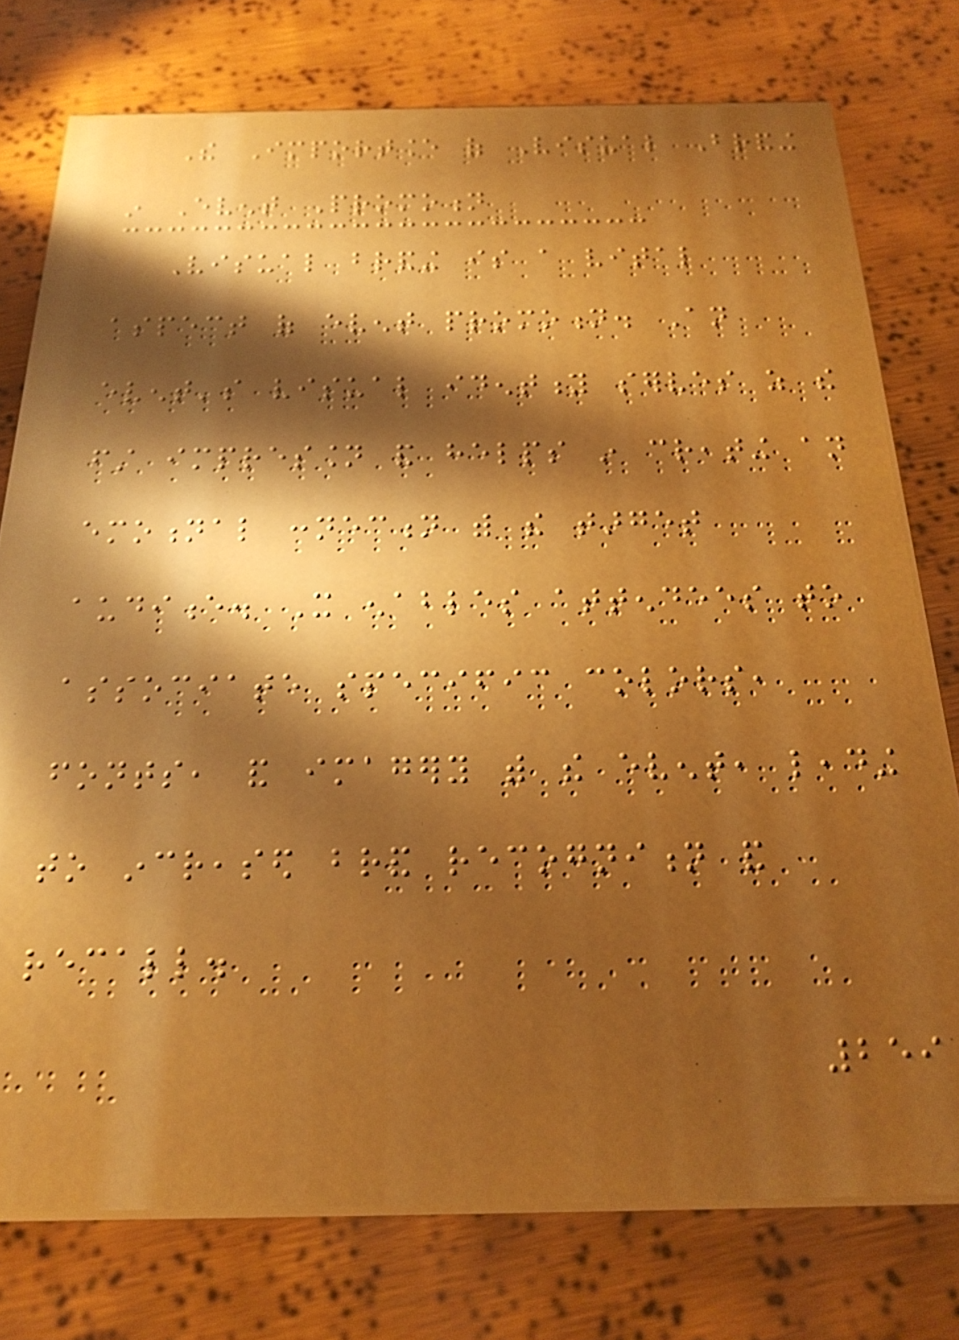The Importance of Visual Branding
in Event Promotion
Visual branding is a vital
aspect of event promotion. An
event's visual identity serves as the
first impression and helps in creating an
emotional connection with the target
audience. It enables attendees to
associate specific colors,
fonts, and imagery with the event, leading
to increased brand recognition and
recall.
259
